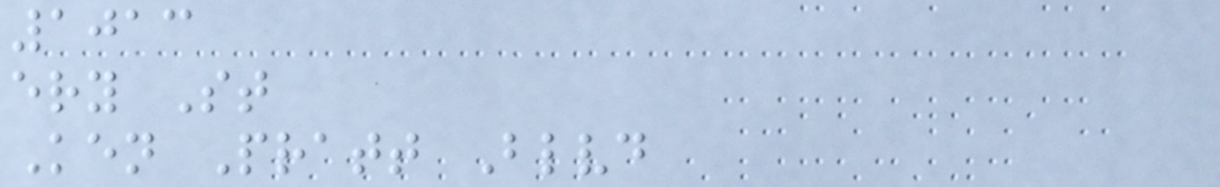1013
ery St
Ken Pratt Blvd
